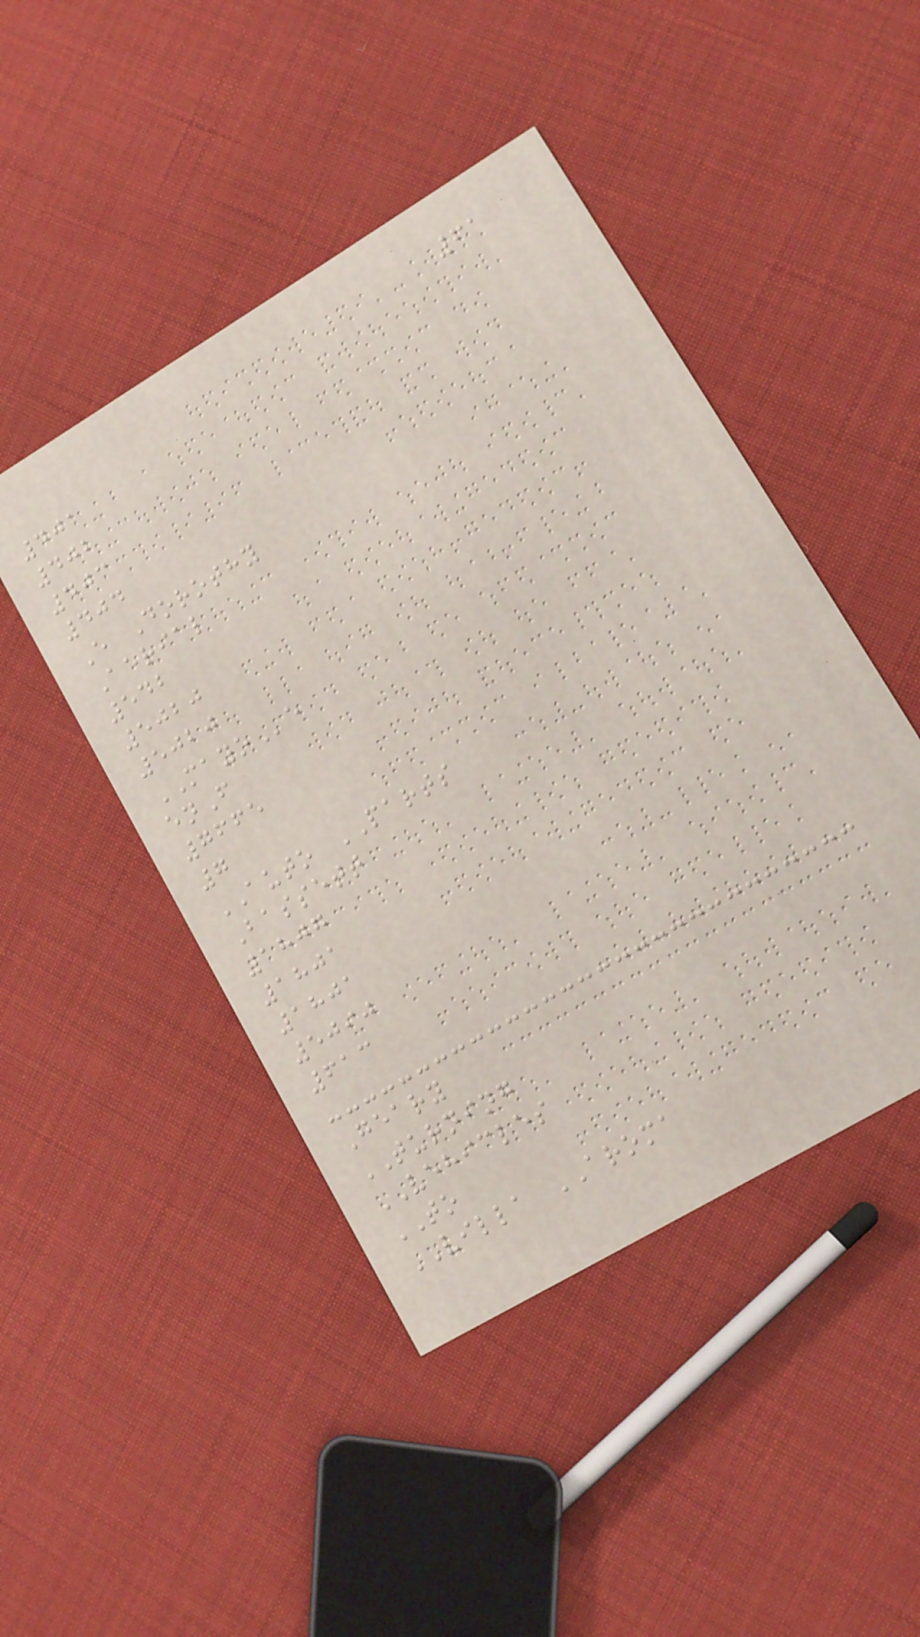61
401
402
403
404
E Dorothy
Aerial
542
5020
5020
MAYOe
enF
7665
7
AUTO PARTS
Bassett
1807
1801
1801
5090
613
Geary
TURNING
VEHICLES
TO
VILLA AROMA
